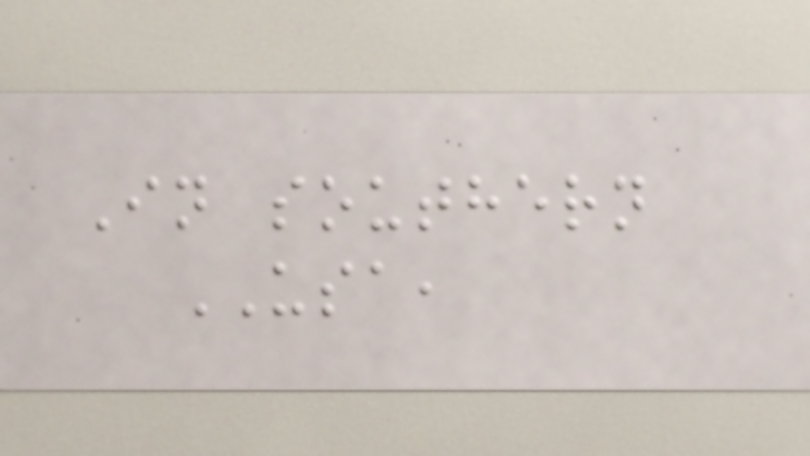In southern
USA,
